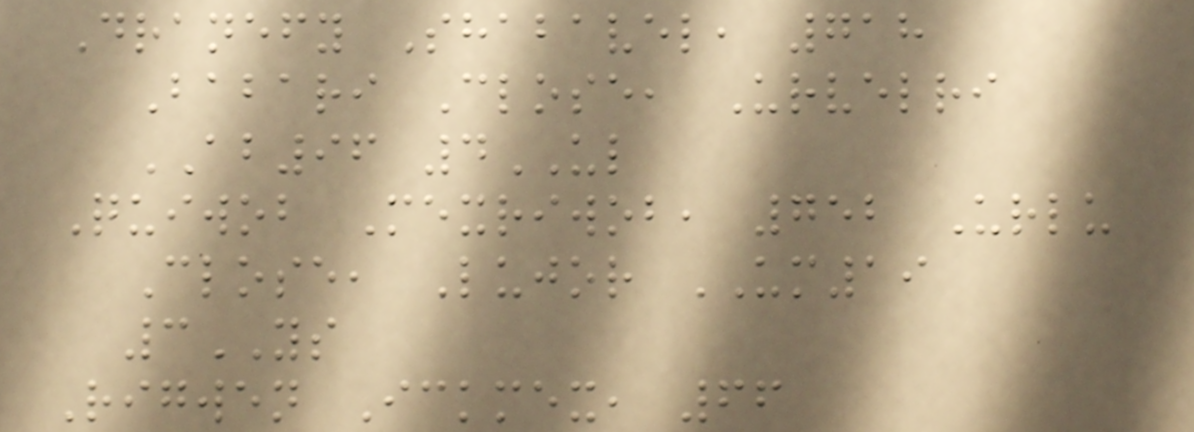Dranefy Shabavel, 718
Babari Close, Urvelri
AB96 4UL
Quiwob Mexriwob, 752 Urlu
Close, Lujor UM19
3YS
Rigwen Ickmex, 66
